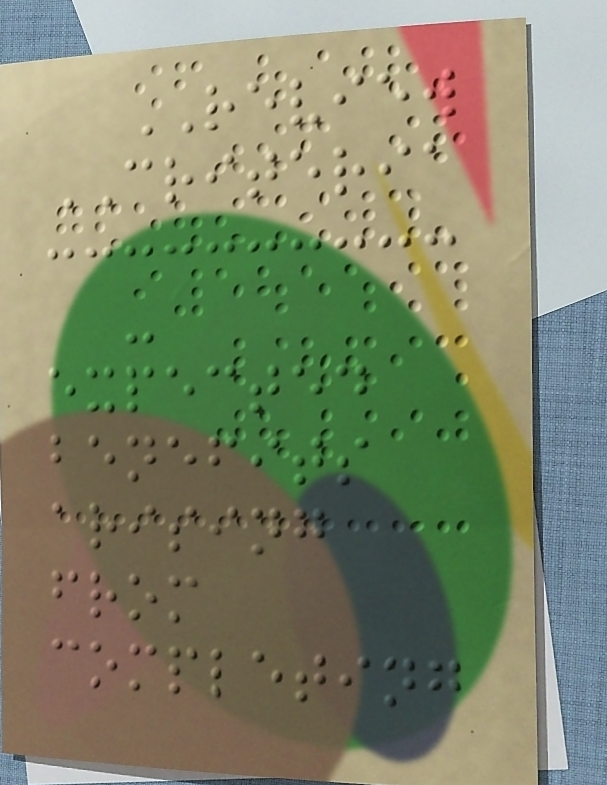REVIEW
CRITERIA
-
expected
benefits
arising
from
completing
